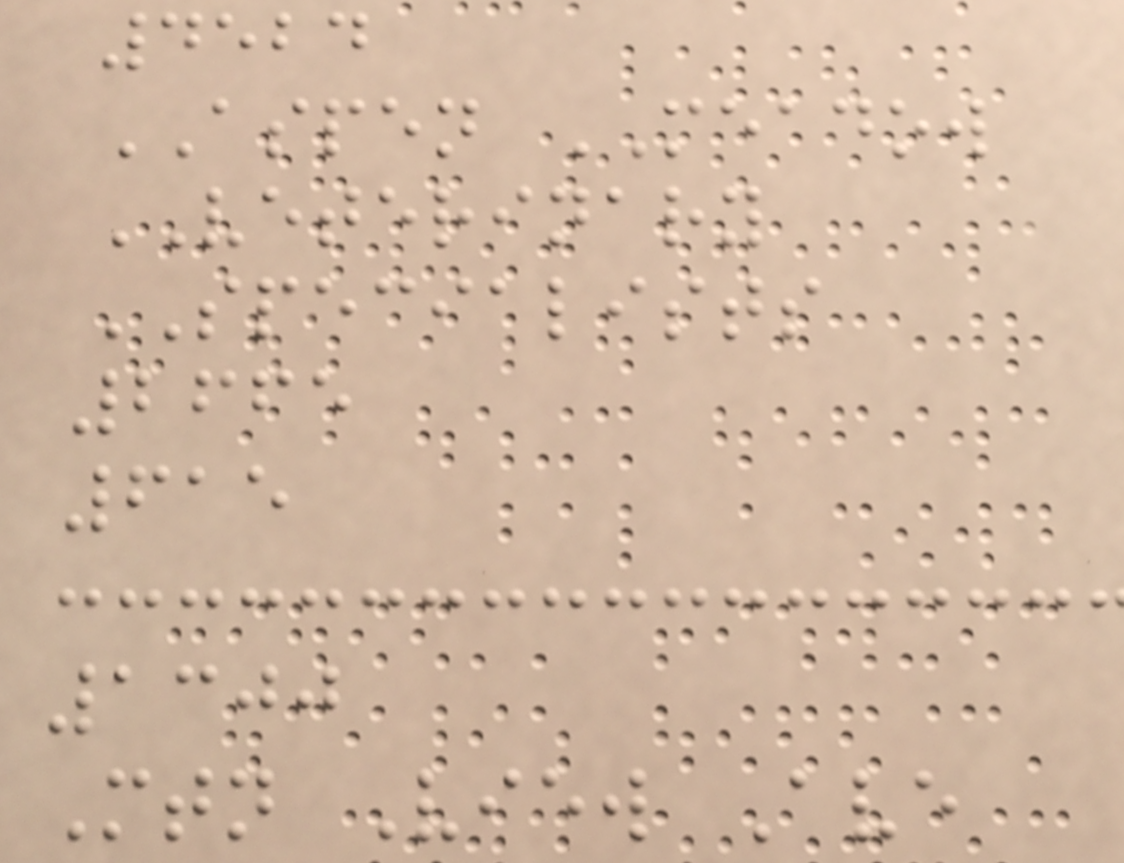4524
ASPEN MEADOW
VETERINARY
SPECIALISTS
2665
615
1300
Mtn View Ave
